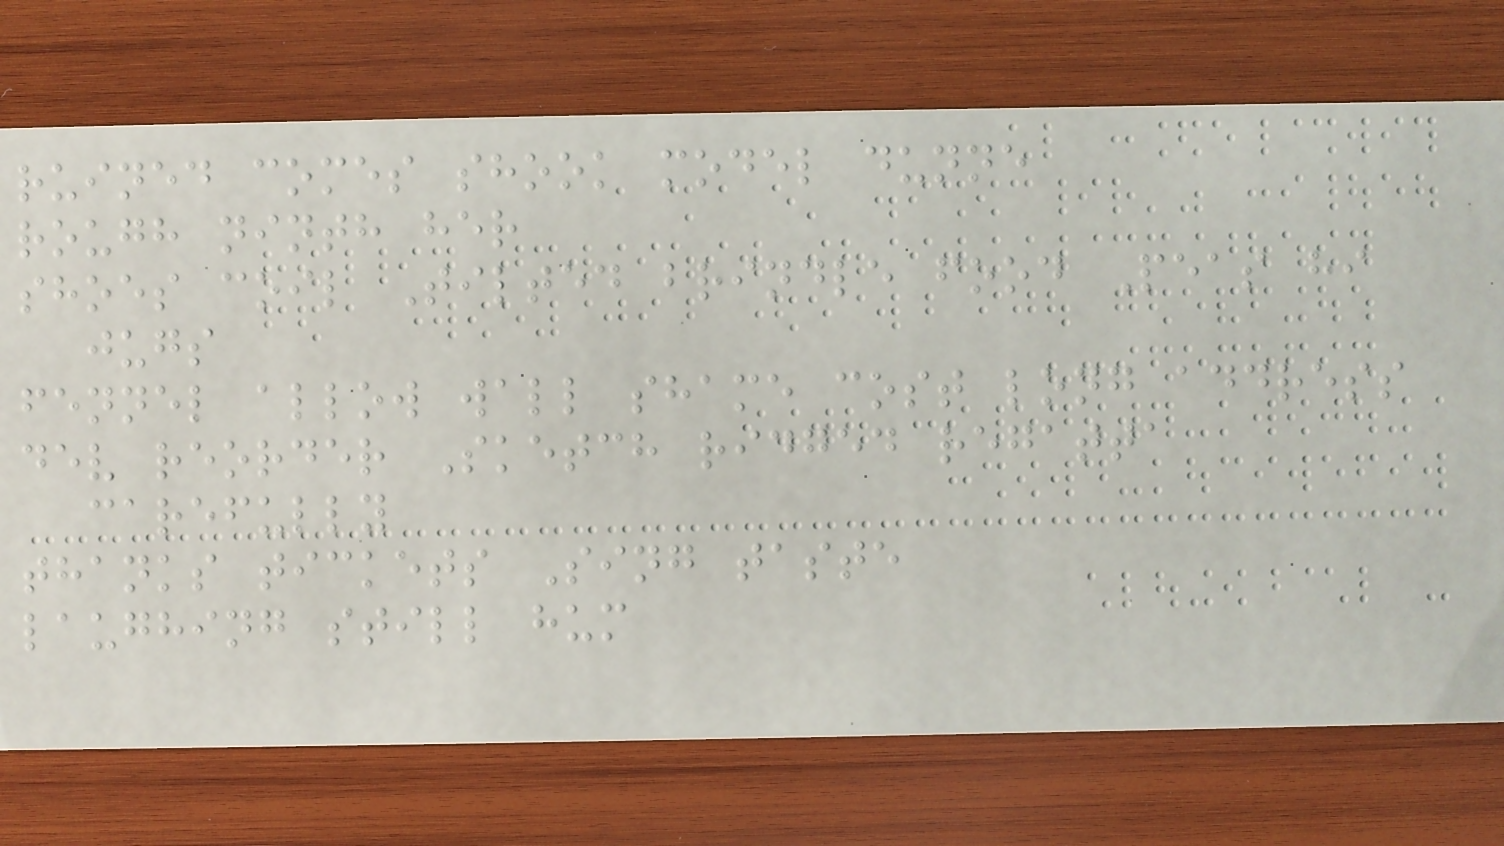ruined comes shook model dunne
rough ninth her
shoes coil Tilted brindle food Peas hi
jugs
fennel allow wall shame cost long address
dev reorder Sketch ridged regatta
carefully
thanks tickets Sing taste
laughing still hum
